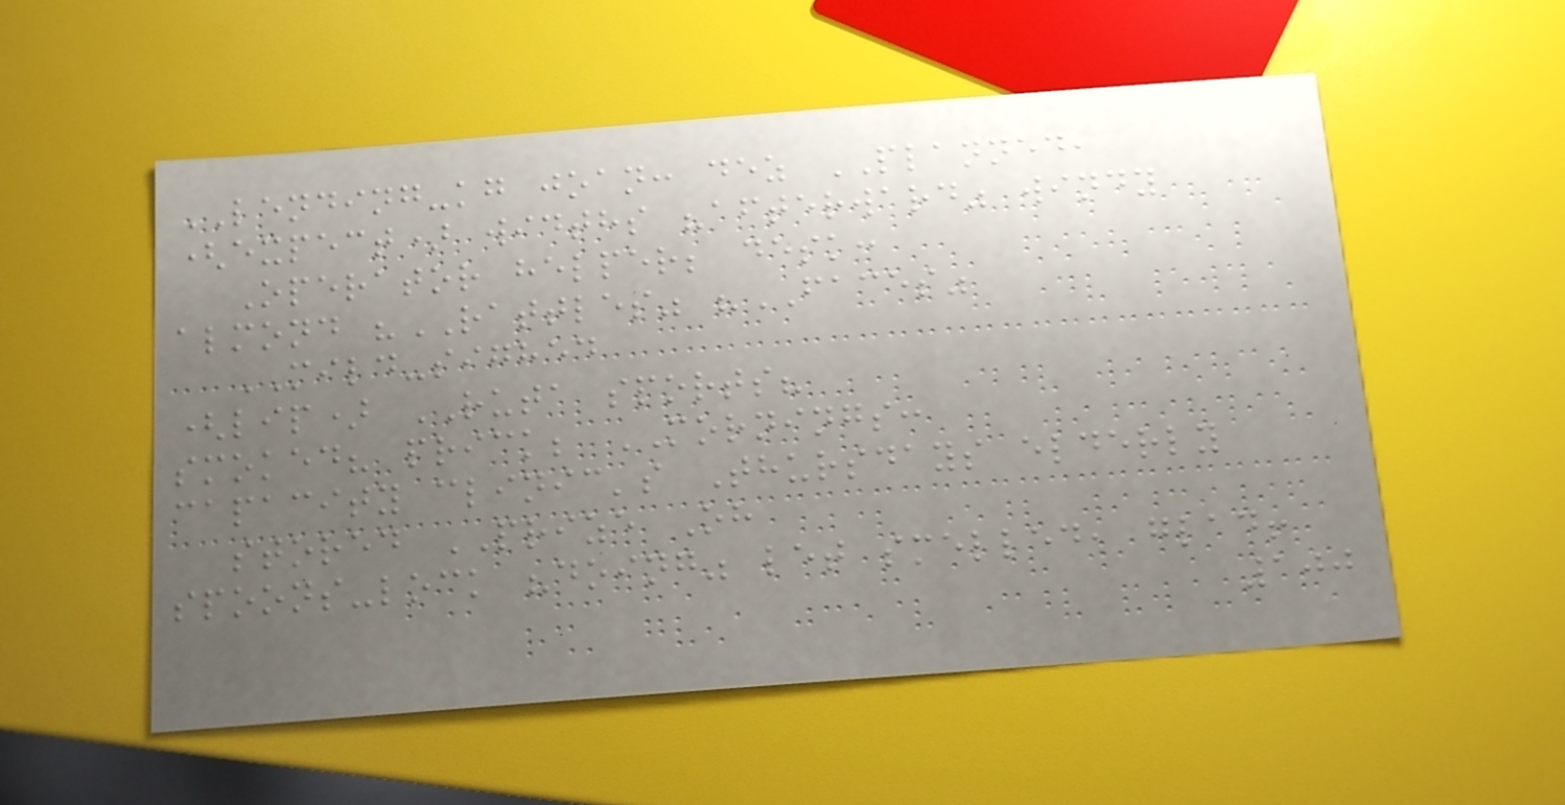LENDING-kg joan: dez PLANNED,
(expect) widths "afterward" windy
Operator helper; desk:
almond "RATTLES" "FACES"
MILD-sighed
(lip) RUTA sports?
smoked? prick; MORNINGS:
capacity clinic's Thursdays elderly
stored PRIZE Oh
spoons-lock "doing" let smelled, glad!
100
